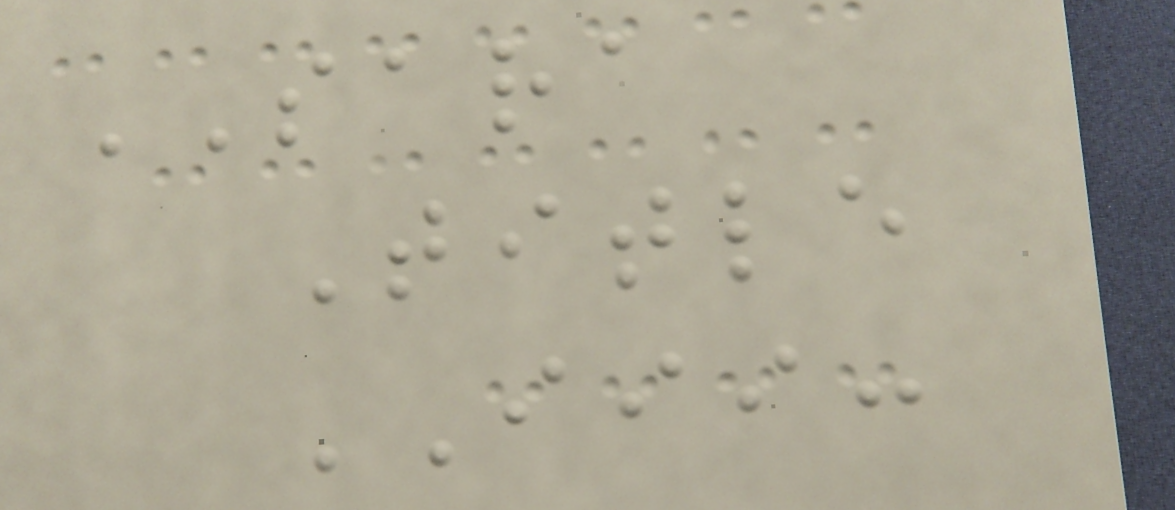SARA
Title
III:
